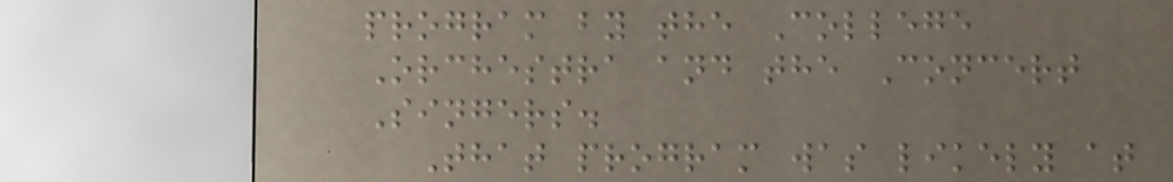program by the College
Orchestra and the Concert
Singers.
That program was likely at
